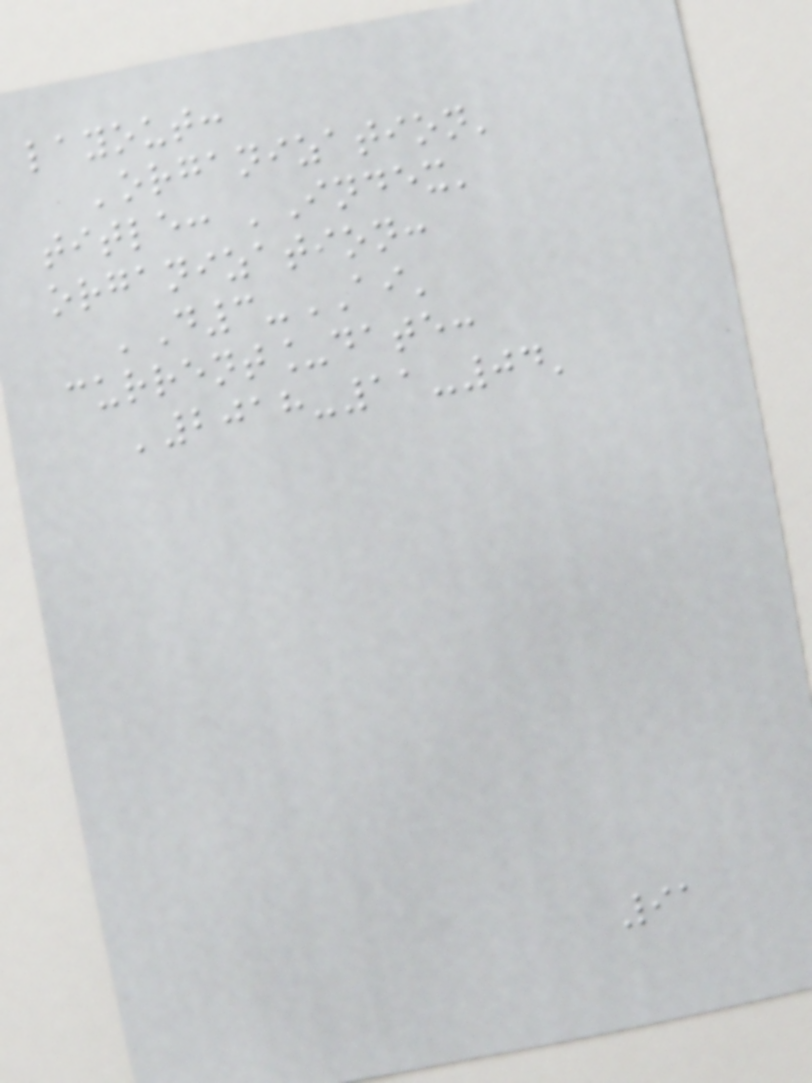layout:
'organization'
title: 'Index'
organization:
'D3-AI'
current_date:
'2018-11-04'
91
